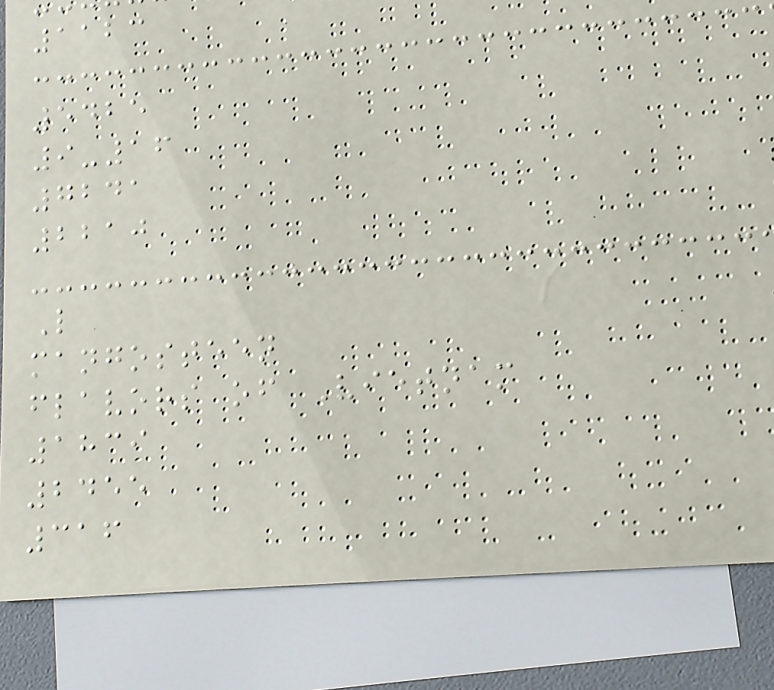1123
5425
9-16
7241
2210
L
mangosteen
flavors of Vietnam
1839
2455
316
